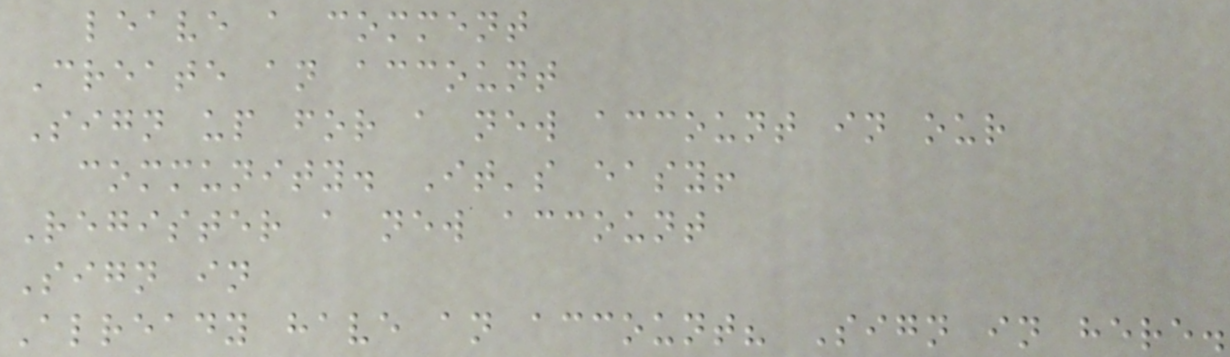leave a comment
Create an account
Sign up for a new account in our
community. It's easy!
Register a new account
Sign in
Already have an account? Sign in here.
